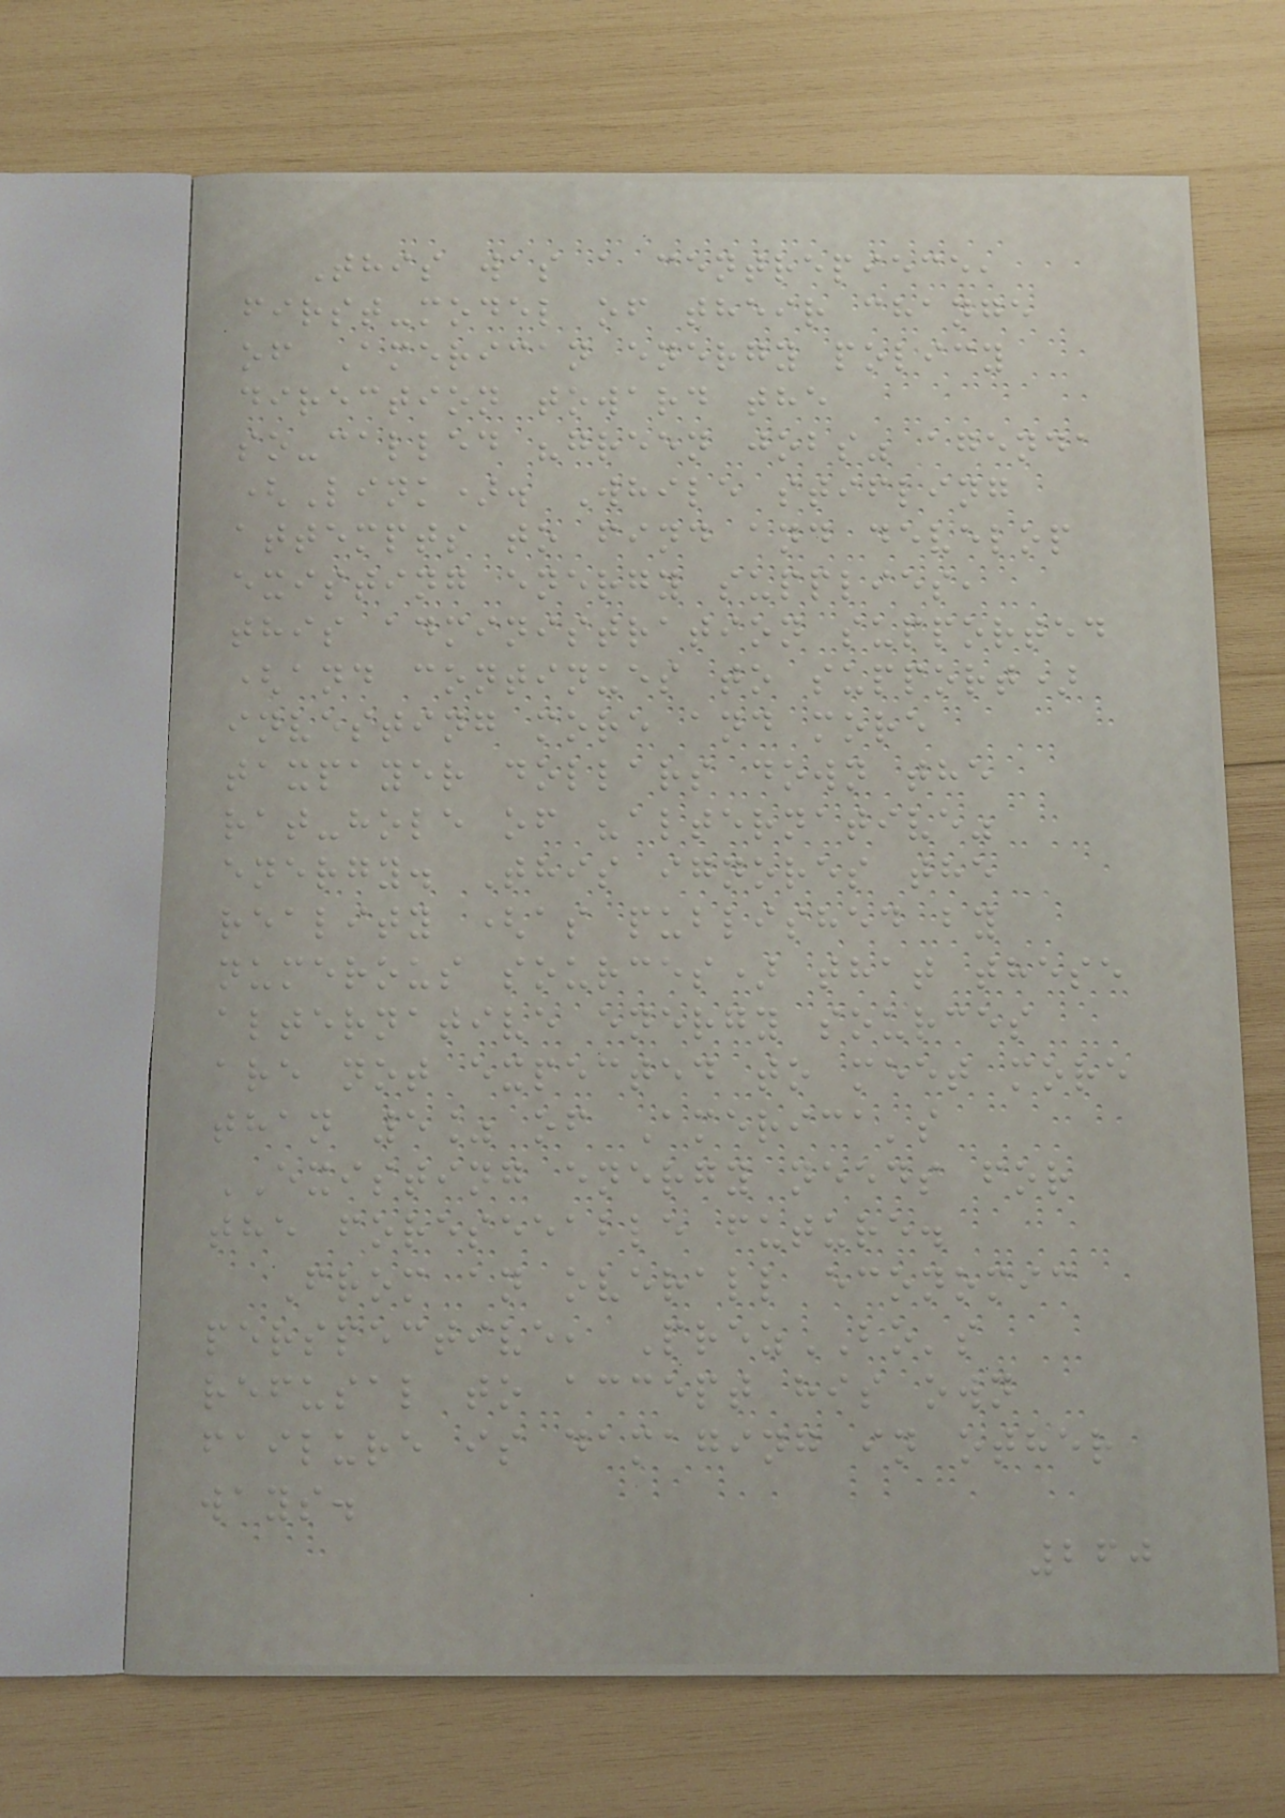This was a centrepiece,
first-model of their change
of American energy policy
direction toward the
so-called "green jobs" agenda
(Link). While stifling
attempts to find and develop
existing energy supplies,
this administration supported
(and continues to support)
investing more and more
taxpayer dollars down the
rat-hole of "alternative"
energy. This ignores the
reality (as published by
numerous sources) that these
alternative energy sources
are not expected to meet more
than 5% of America's
EXISTING energy needs for
the foreseeable future.
From an overall economic
perspective, PrezBO's
refusal to accept his own
failure is damaging in other
ways.
260
